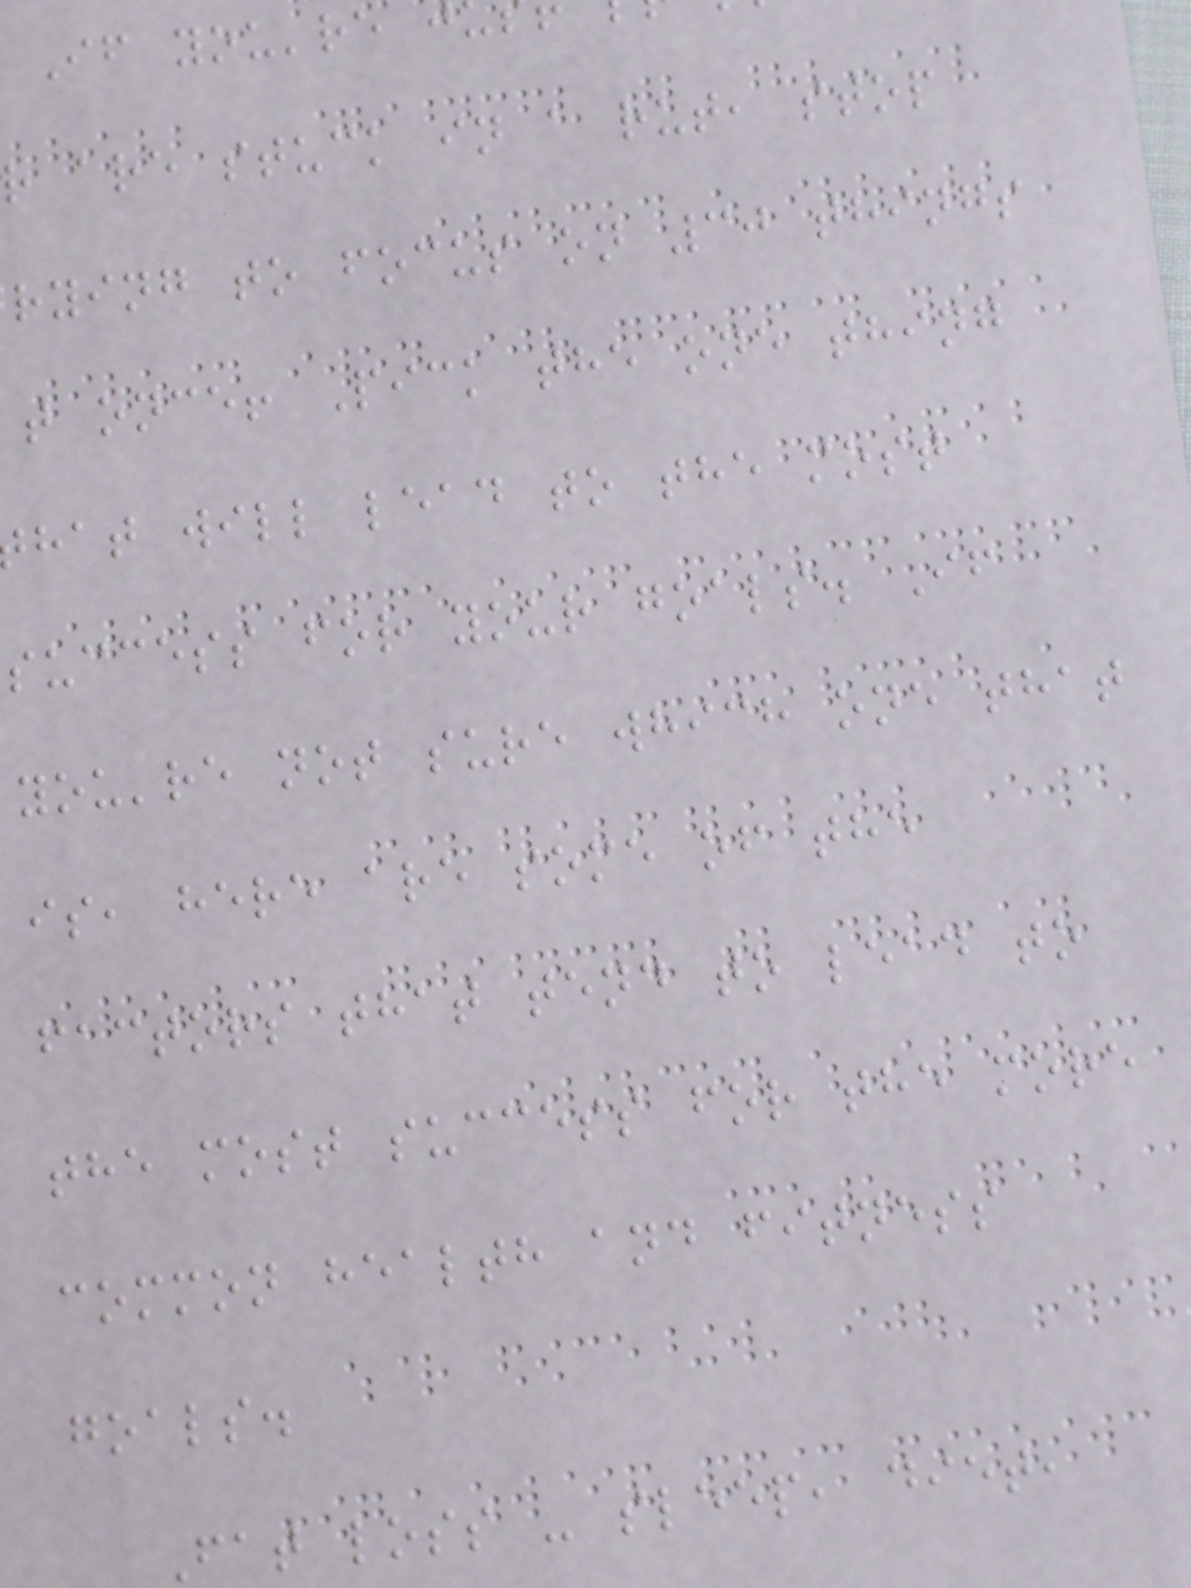If you're
r are stuck in a rut, stop
rying to focus on 30 things
t once! Pick the one thing
hat will lead to the most
success for your goals. If
you're not sure which one that
is, here are some of the
factors that tend to lead to
the most success for the more
common health and fitness
goals.
Fat loss - sleep, diet,
